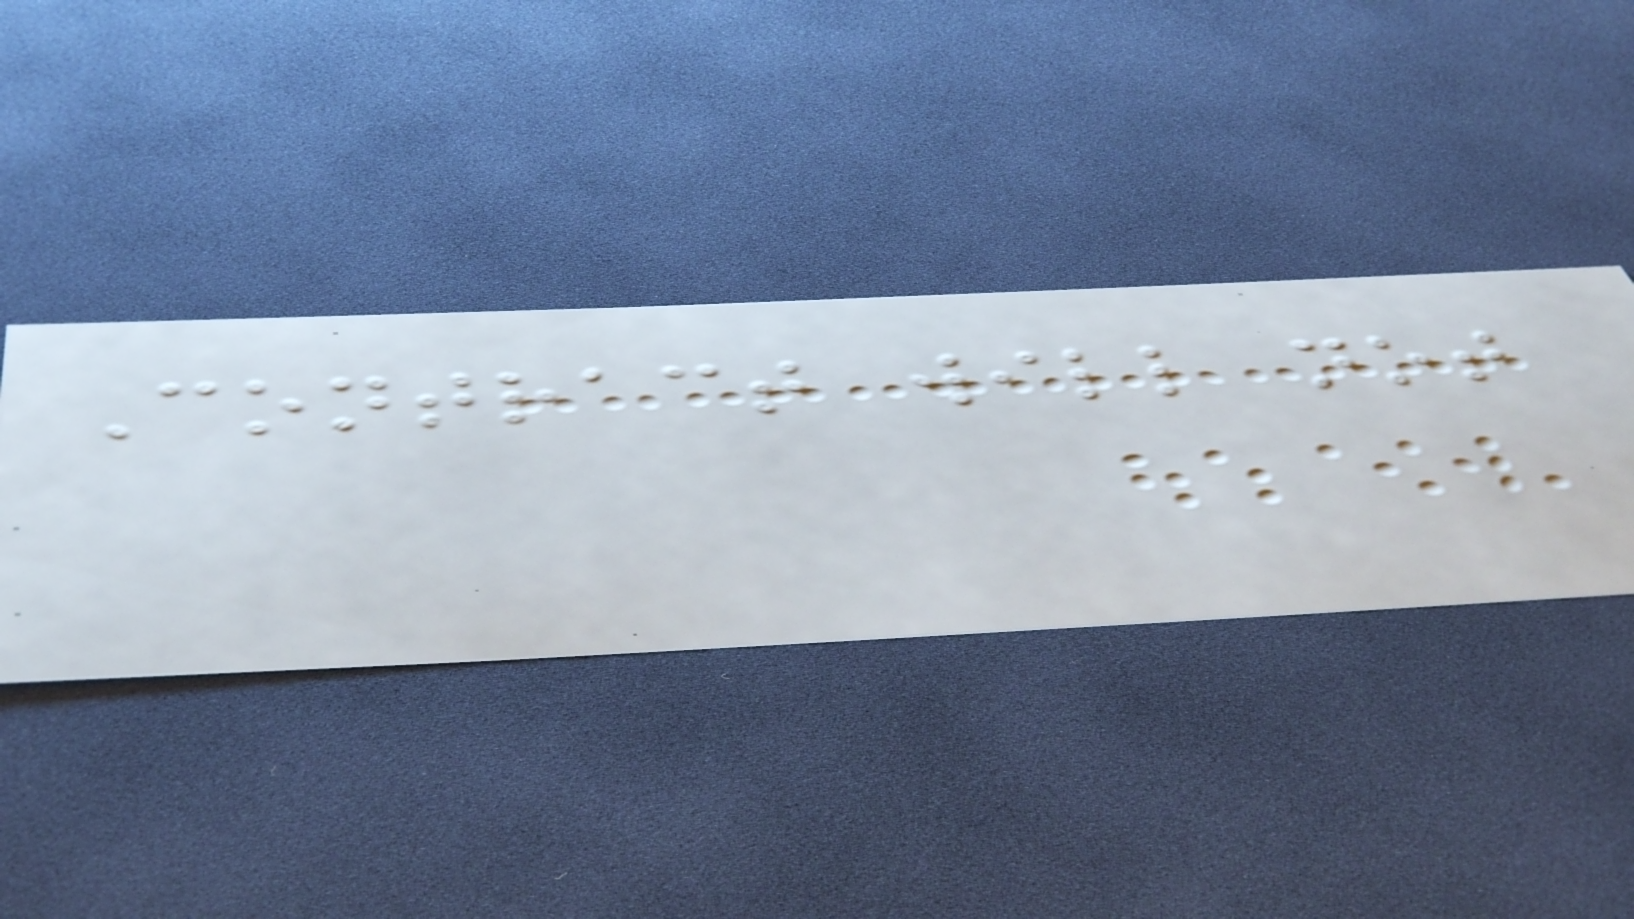Contract will not
